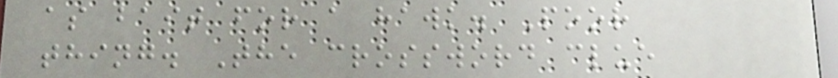as bait for a hawk. Poor
thing. The crossword clue
